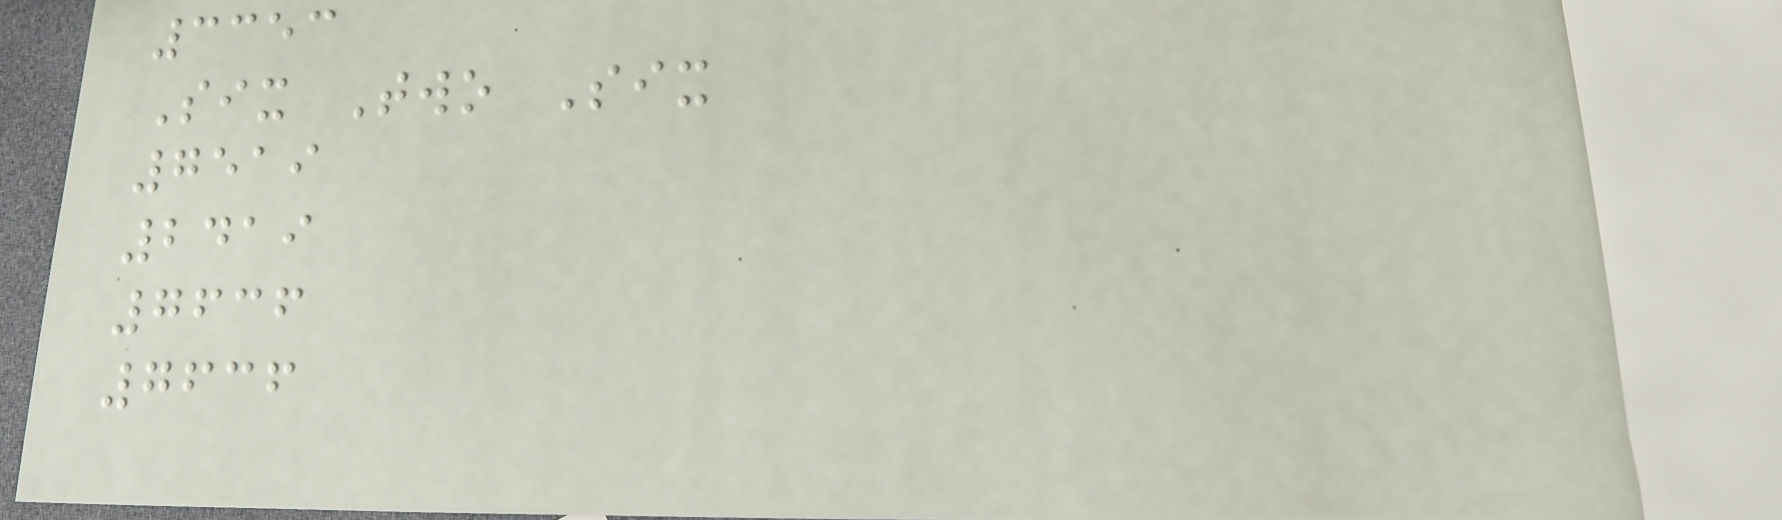3353
Six Two Six
7519
2419
7636
7636
